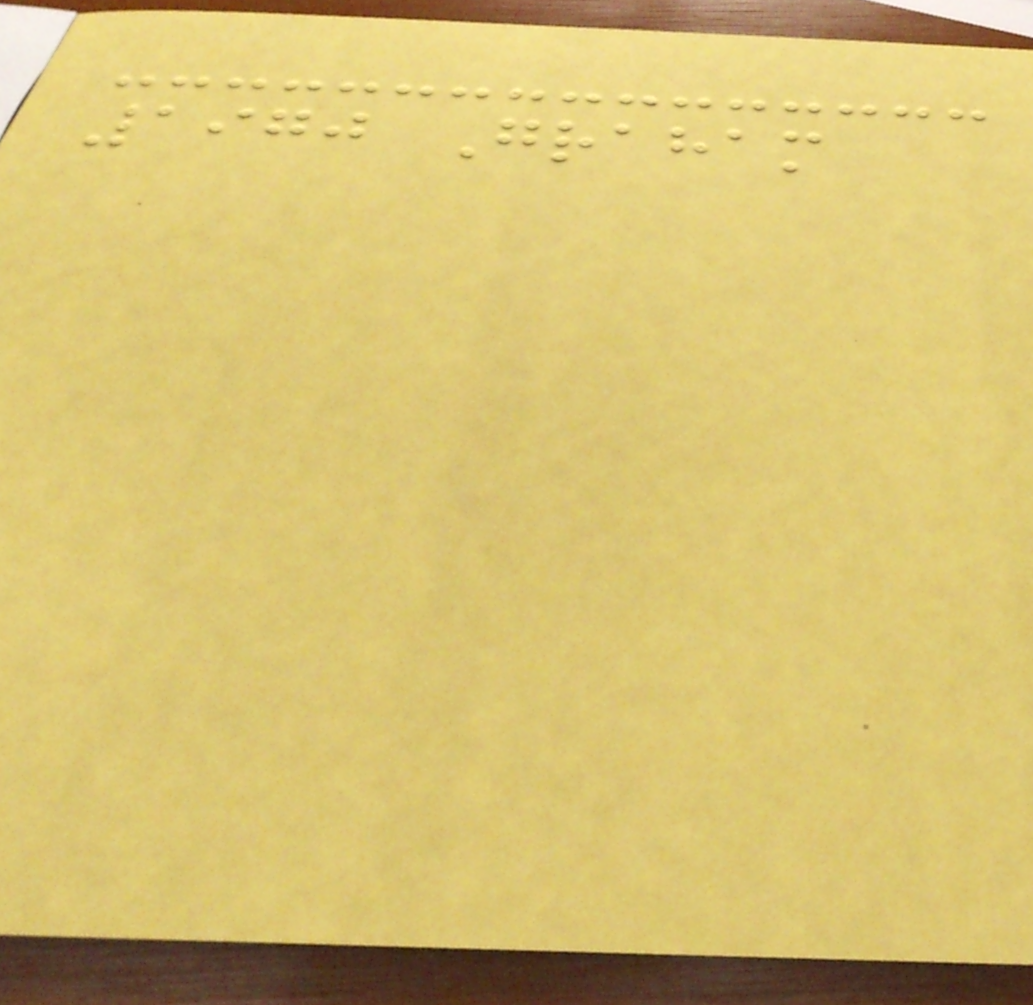1970 Graham
